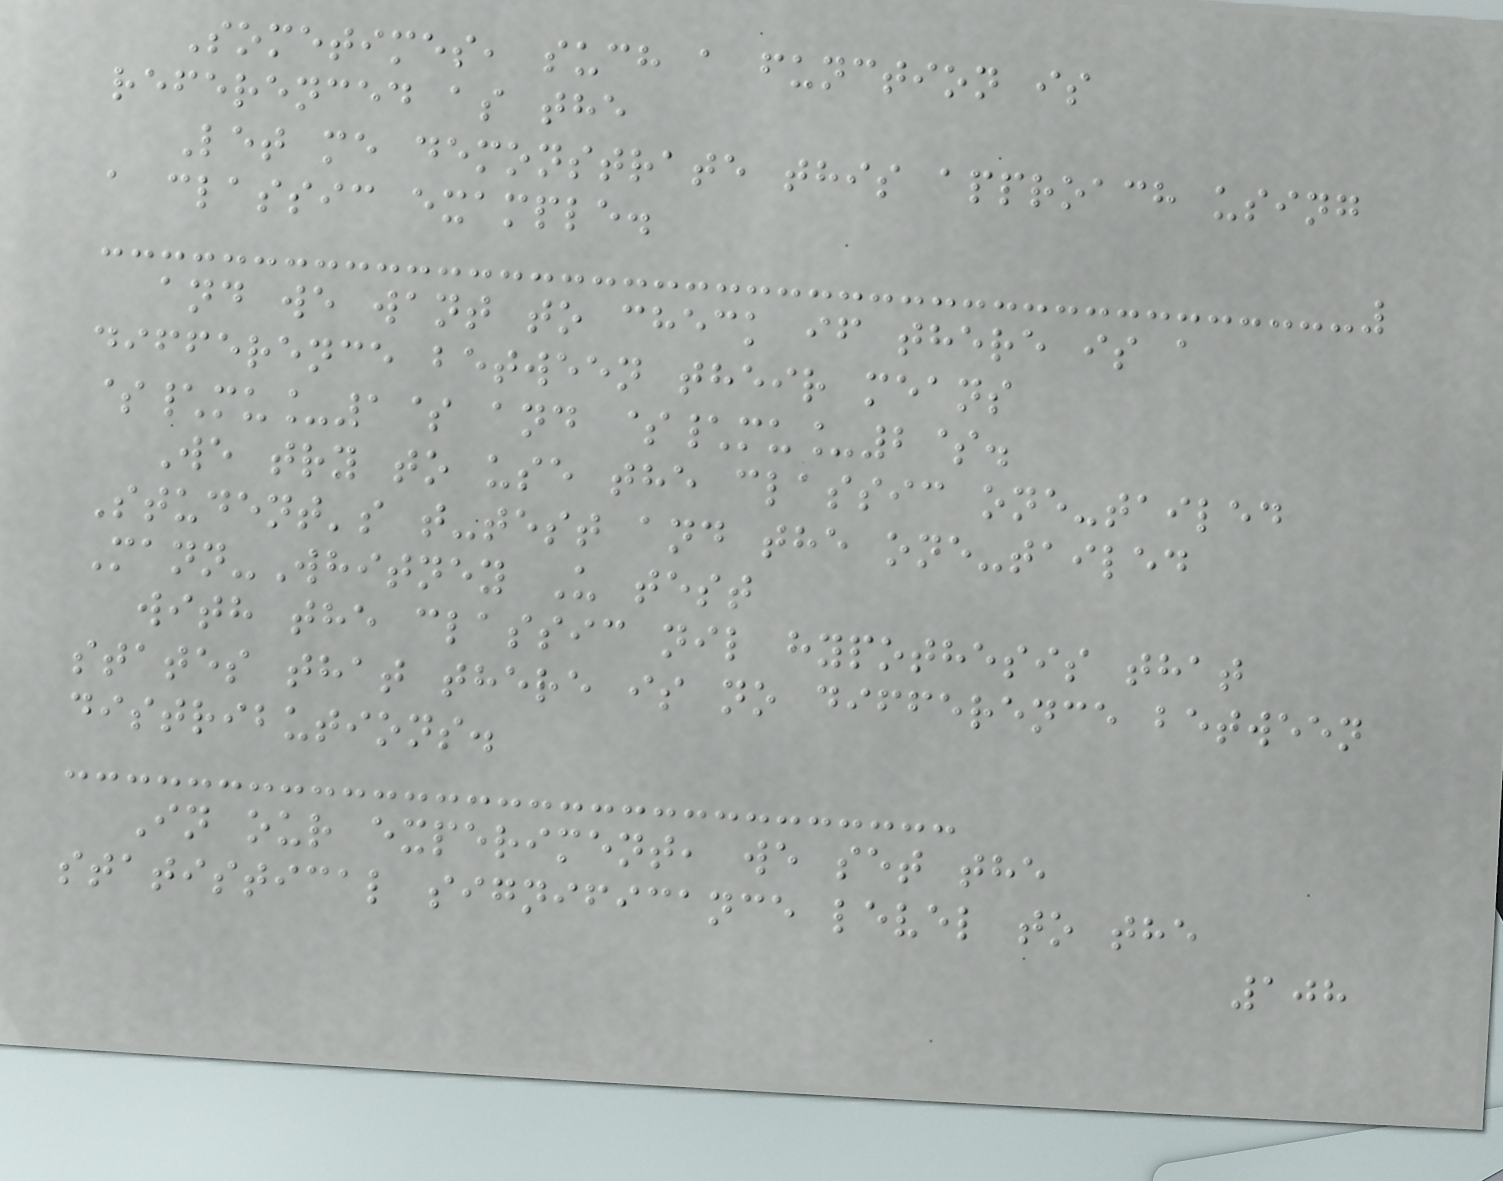Sometimes, such a function is
referenced as the
Let me demonstrate this approach using
a classic example.
and we want to check if there is a
difference between their means
$\mu_1$ and $\mu_2$.
We try to use the classic one-tailed
Student's t-test and the one-tailed
Mann-Whitney U test
with the classic nil hypothesis that
states that there is no difference between
distributions.
In our experiment, we set the
statistical significance level to the
108
